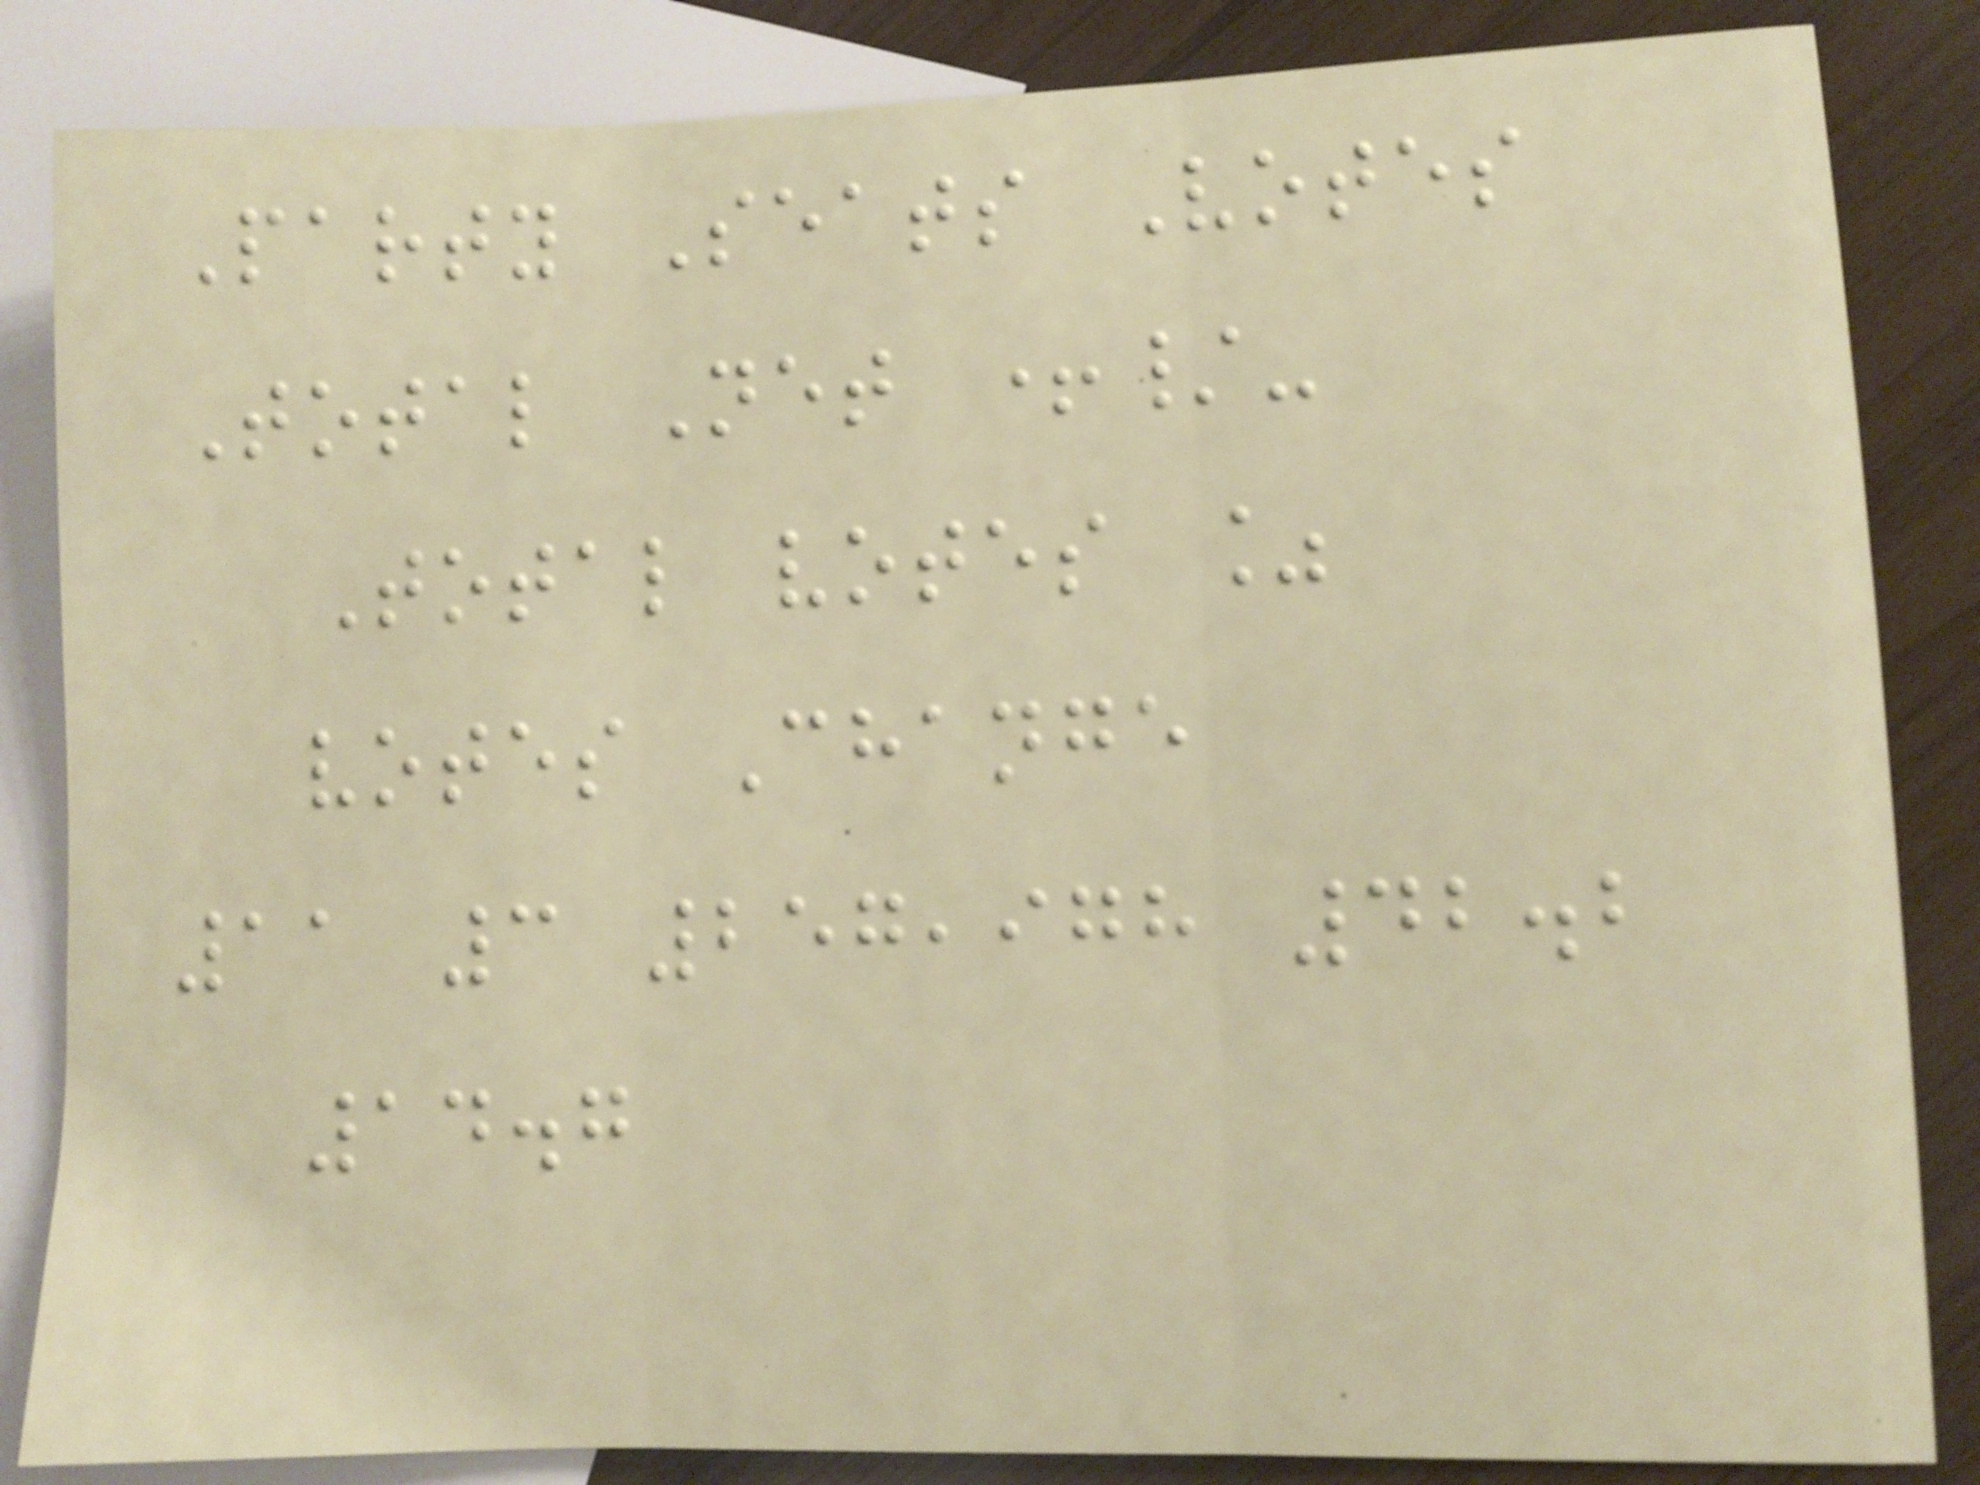Party Seats Votes
Total Net +/-
Total votes %
votes Change
11 3 257,978 42.2
14.7
